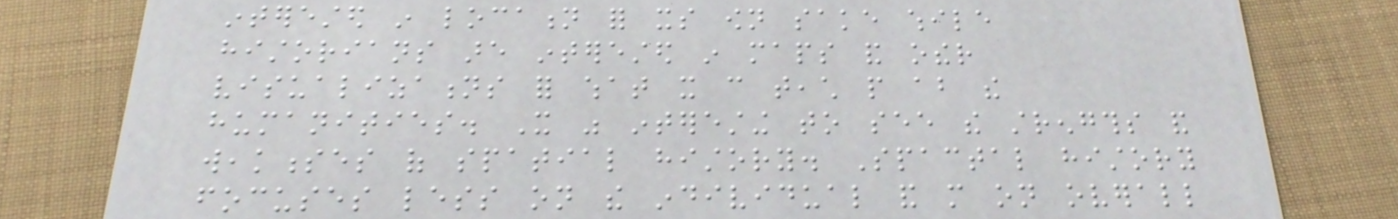interested in location for its own sake while
historians are interested in maps and other
visualizations for what it can teach people about the
humanities. It was interesting to see the strengths and
weaknesses of spatial history. Spactal history
focuses less on the individual and more on overall
